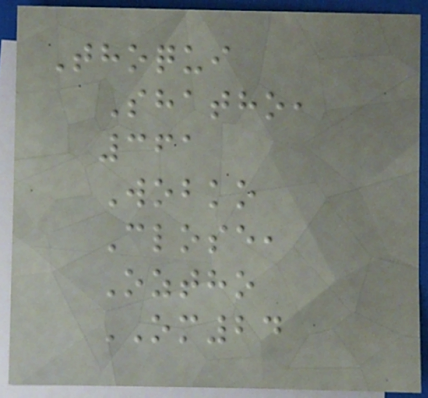Thoqui
Shatho,
361
Wobko
Close,
Oztho
OM24
